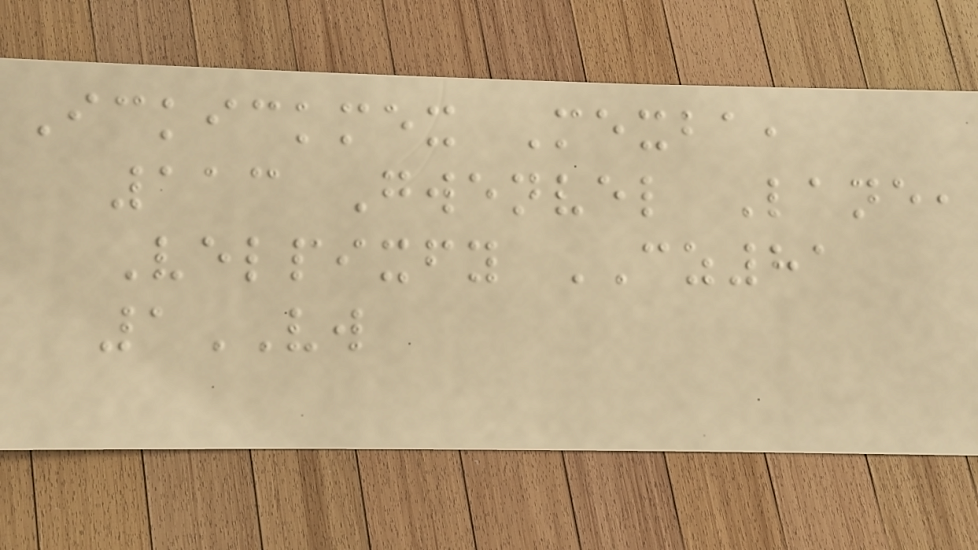Ickickmex Mexba,
113 Gwenvel Lane,
Velpixfy CZ81
1VW
